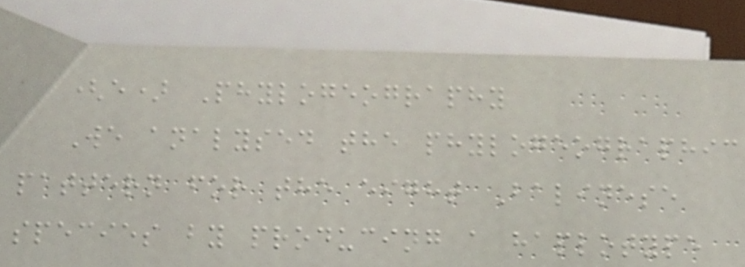(e) Phylogeography
We analysed the phylogeographic
pattern for the eight Balinese
species by producing a haplotype
